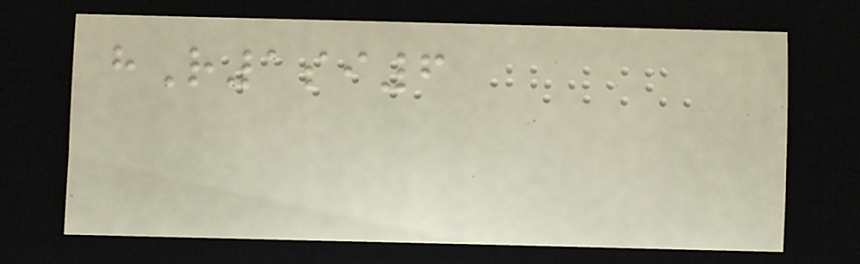hR1si6
